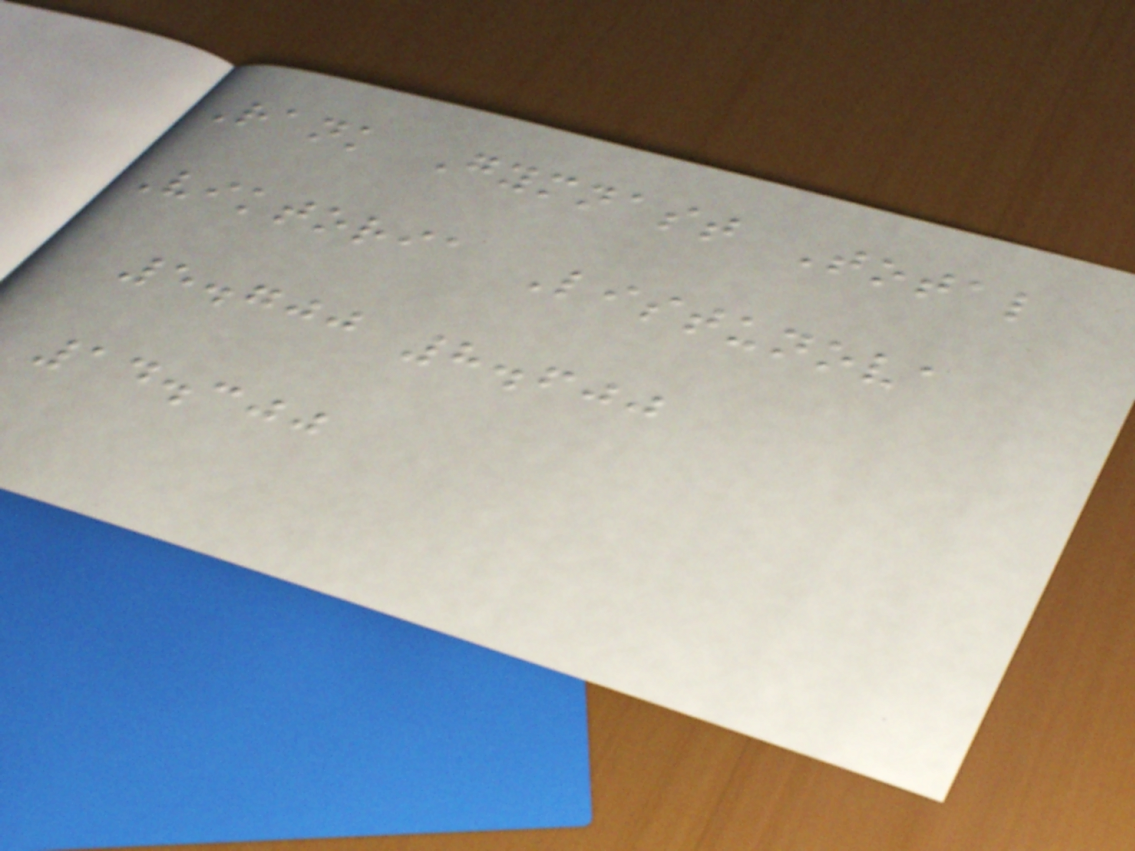Rank Gymnast Total
Viktoria Listunova
5.700 8.600
14.300
